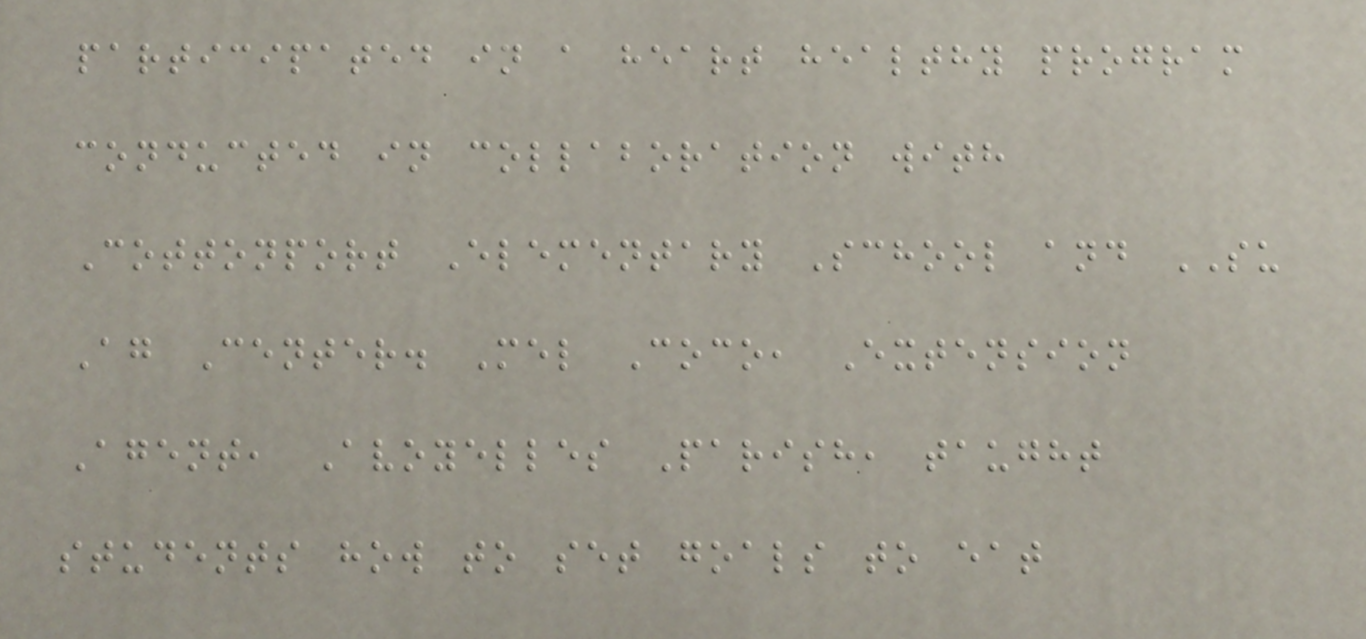participated in a heart healthy program
conducted in collaboration with
Cottonport Elementary School and SU
Ag Center. Mel Coco, Extension
Agent, Avoyelles Parish, taught
students how to set goals to eat
